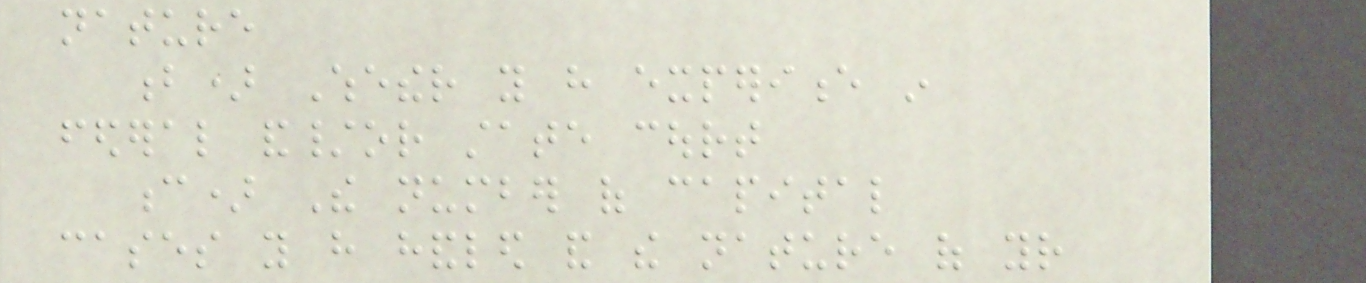nature
b) Whether you have experience in
federal and/or state court
c) The number of capital
cases you have handled and the nature of your
